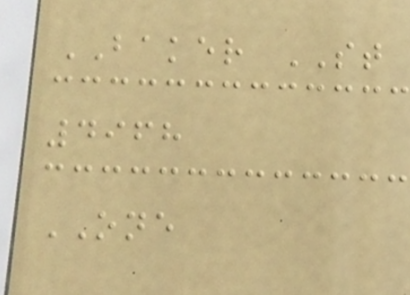BAKER ST
4968
ONE
